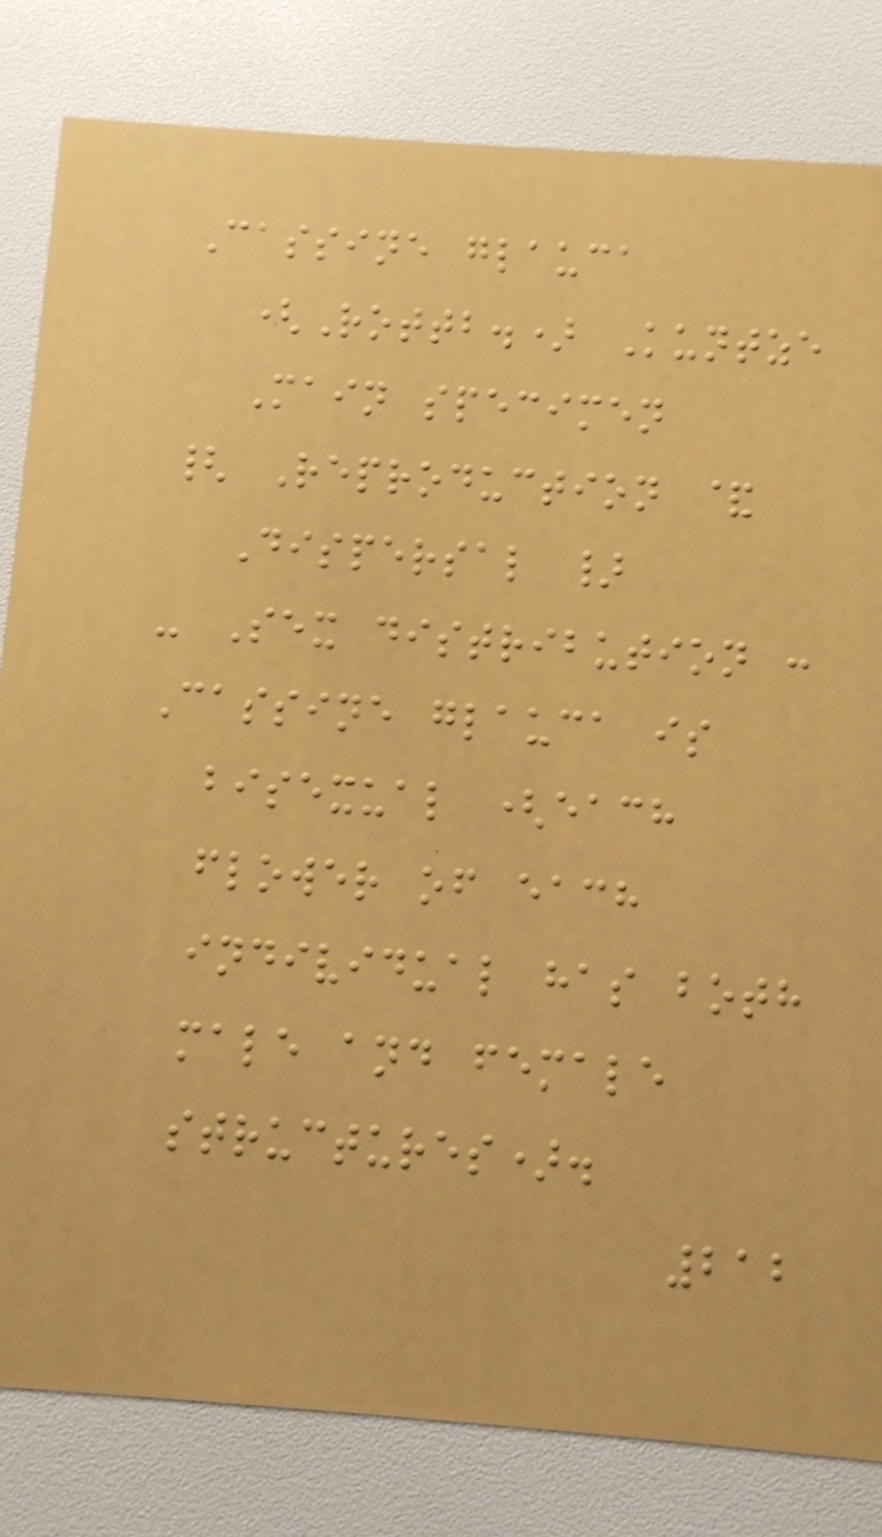Cassine glauca
(Rottb.) Kuntze
Main specimen
{ Reproduction &
Dispersal }
- Sex distribution :
Cassine glauca is
bisexual (each
flower of each
individual has both
male and female
structures).
212
